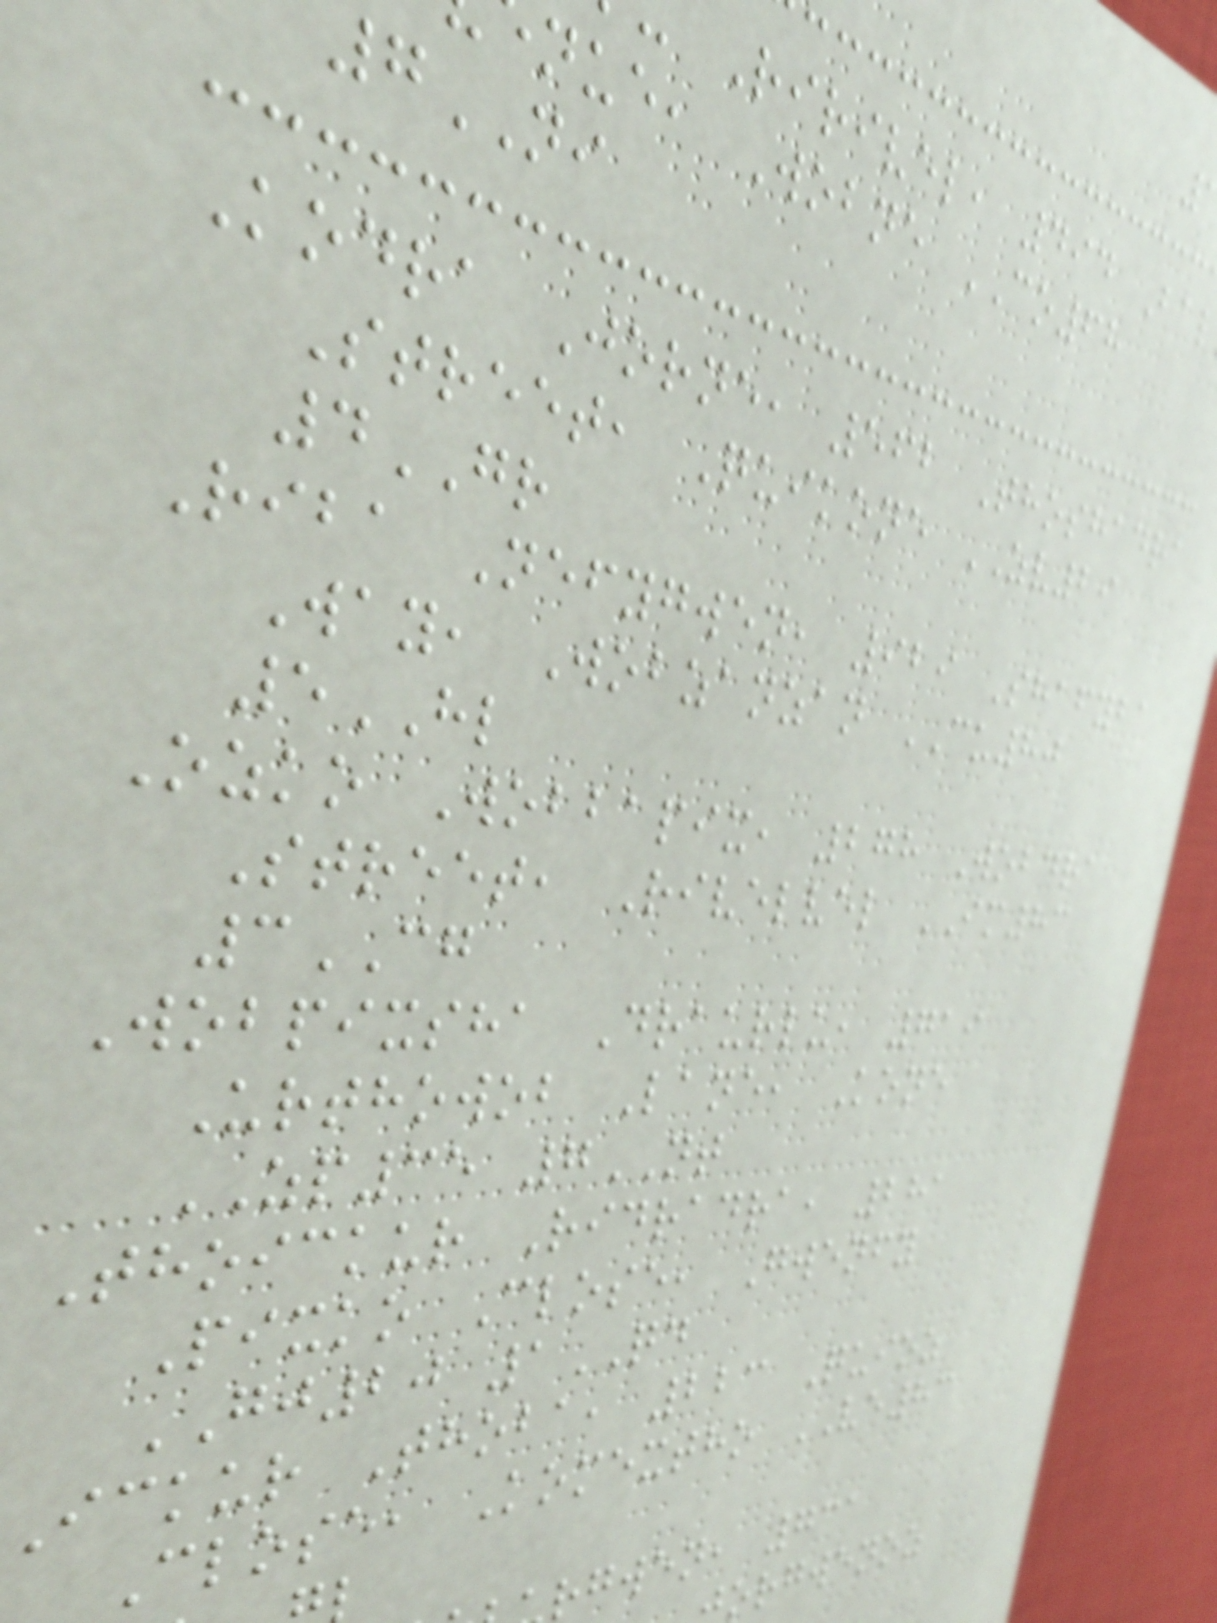Ririvel, 494 Ba
nue, Wobne CO68
7NI
Kodra Jorne, 562 Thoshadra
Street, Quikone ZV29
4GR
Riba Nefygwen, 929 Shafyba
Way, Wobzanzan CU80
5HL
Ozko Wobbapix, 278 Wobdra
Street, Rivelvel IM83
3CG
Wobpixsha Draurlu, 719
Urthowob Lane, Kone
ZP35 7NT
Thoickur Ridradra, 281
Pixko Close, Gwenfy
GJ20 1QD
ickur Thoba, 223 Quioz
Close, Komextho VE83
rgwen, 731
orgwenoz
